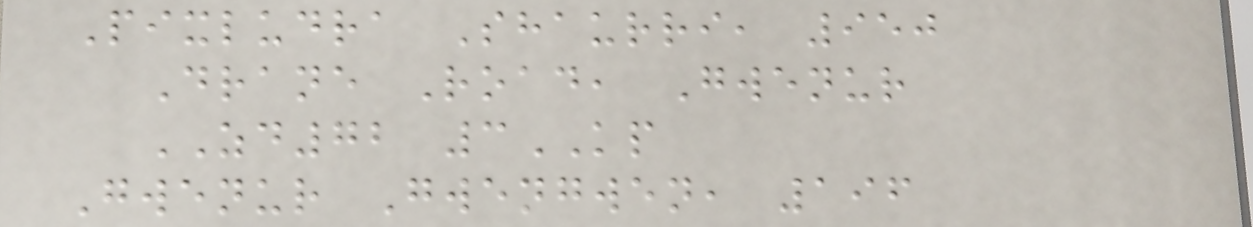Pixludra Shaurri, 950
Drane Road, Gwenur
ZD72 3KP
Gwenur Gwengwen, 196
